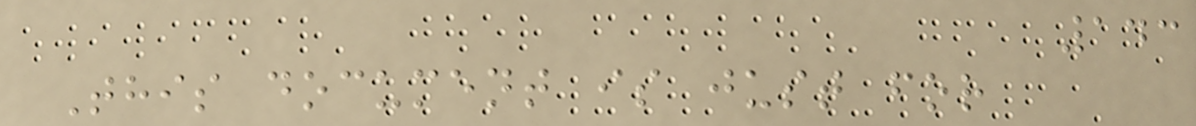143
This document is just for
